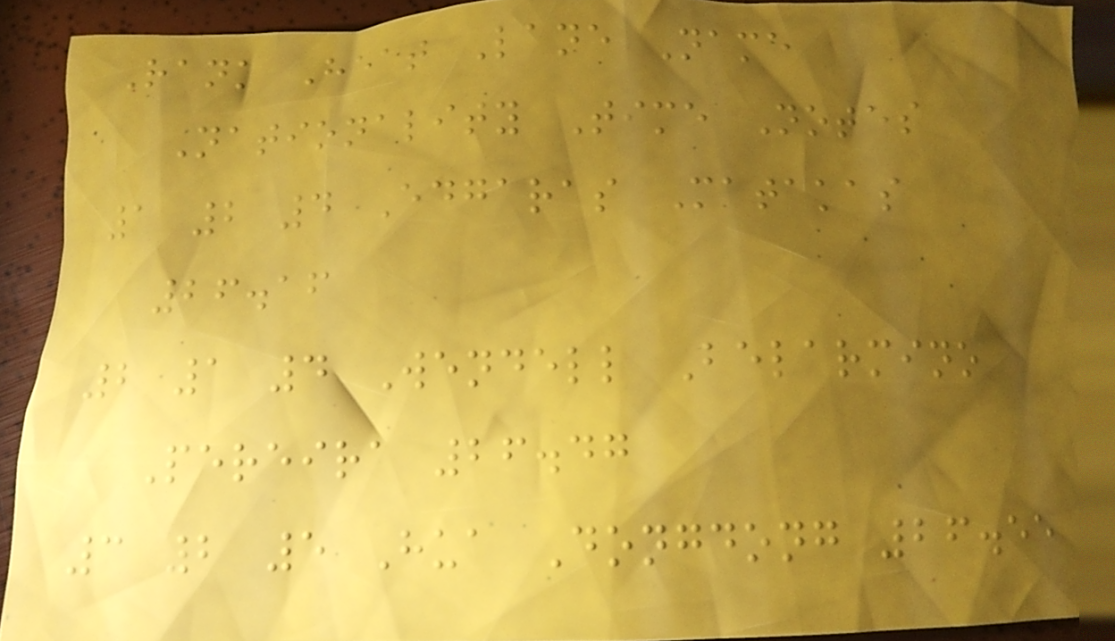Rank Heat Lane Name
Nationality Time Notes
1 2 4 Edgaras Matakas
26.16
2 1 4 Wendell Belarmino
Pereira 26.47
3 2 5 Hua Dongdong 26.55
